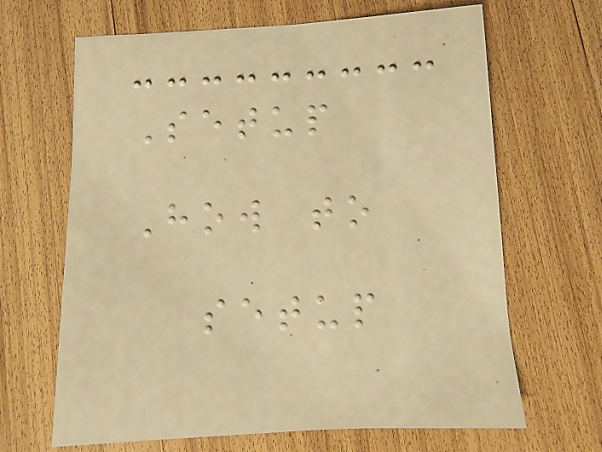Setup
How to
setup
